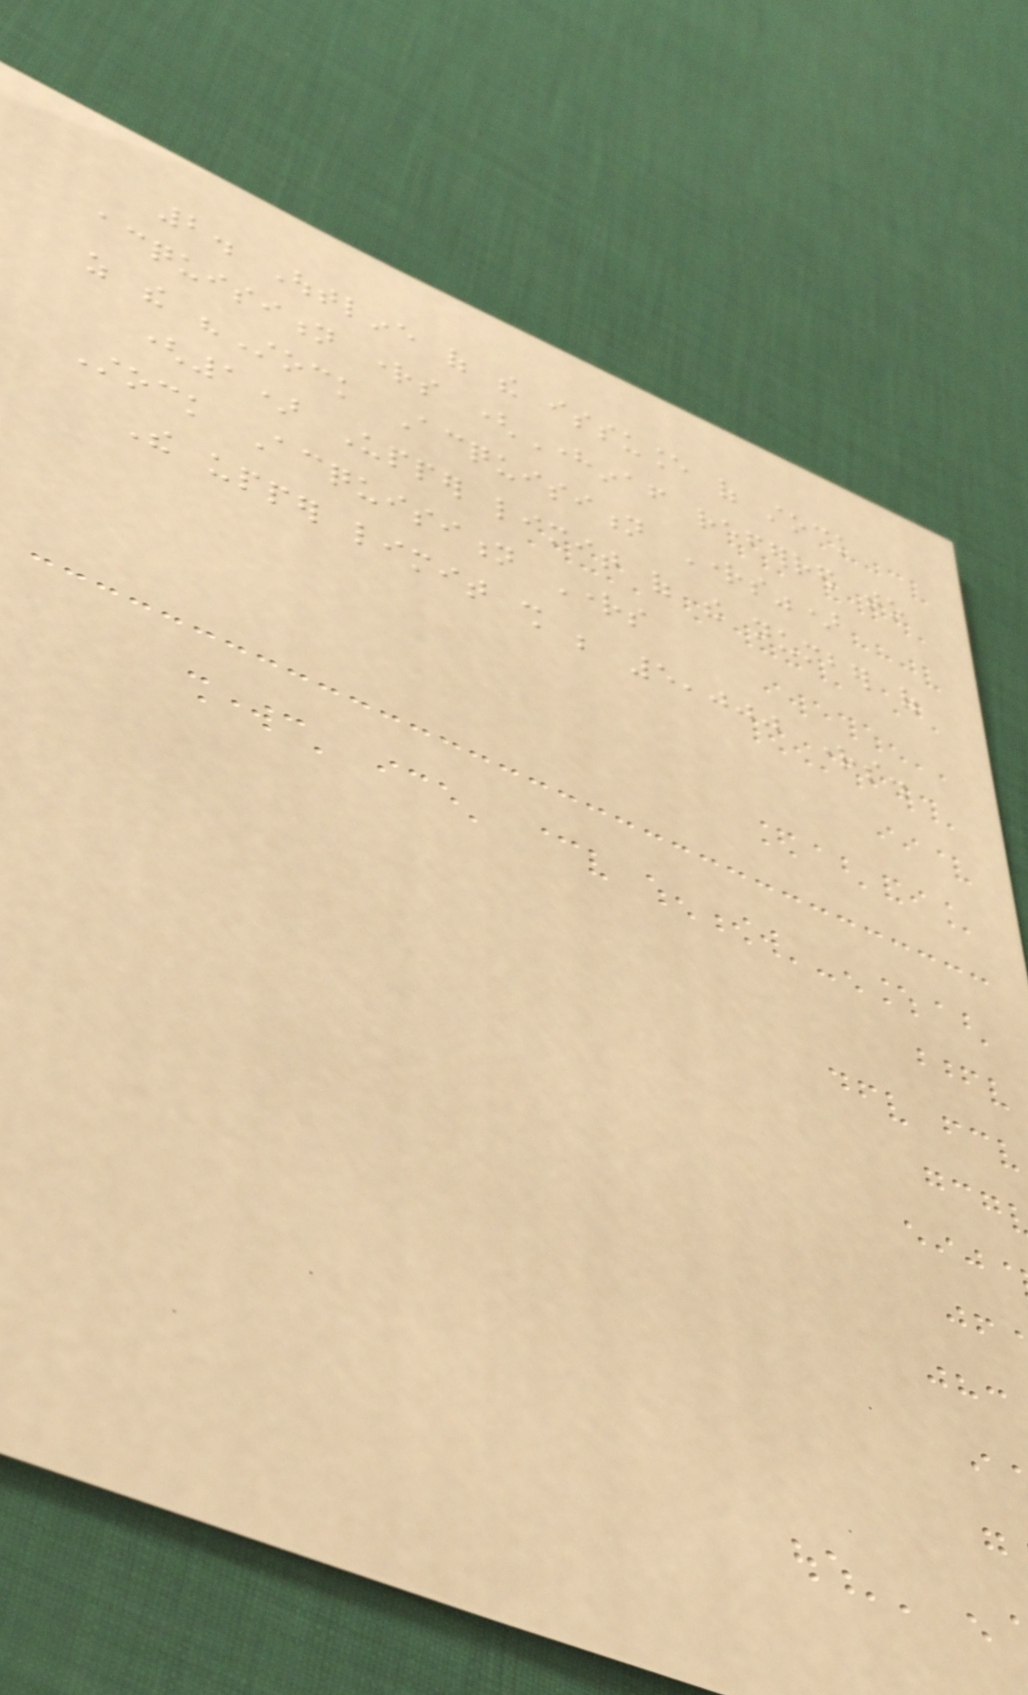2. Outline of the issuance of stock
acquisition rights (Hereinafter referred to
as the "Stock Acquisition Rights")
(1) Upper limit of the number of
Stock Acquisition Rights
The upper limit shall be 5,000 rights.
